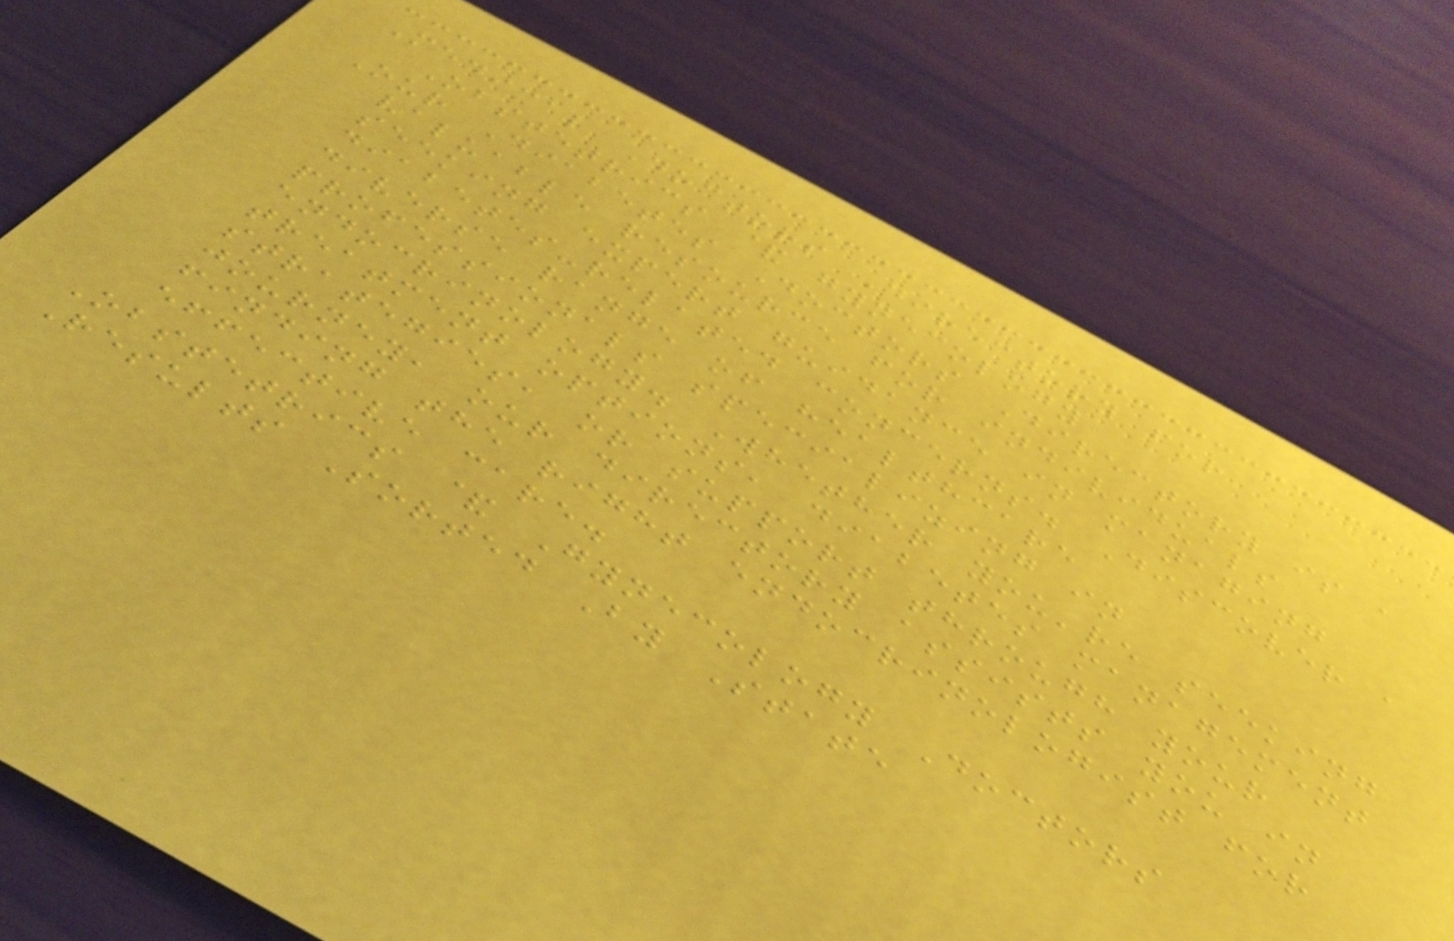Medical Doctors Directory for
Obstetrics & gynecology
Our Diabetes Doctors Directory is a
valuable resource for individuals
seeking expert guidance in managing
diabetes-related concerns. Discover a
diverse range of healthcare
professionals specializing in
endocrinology. Whether you're seeking
treatment options, diabetes management
strategies, or support through your
journey, our directory assists you in
finding the right endocrinologist for
effective care.
Obstetrics & Gynecology Doctors
Results Sorted By State
